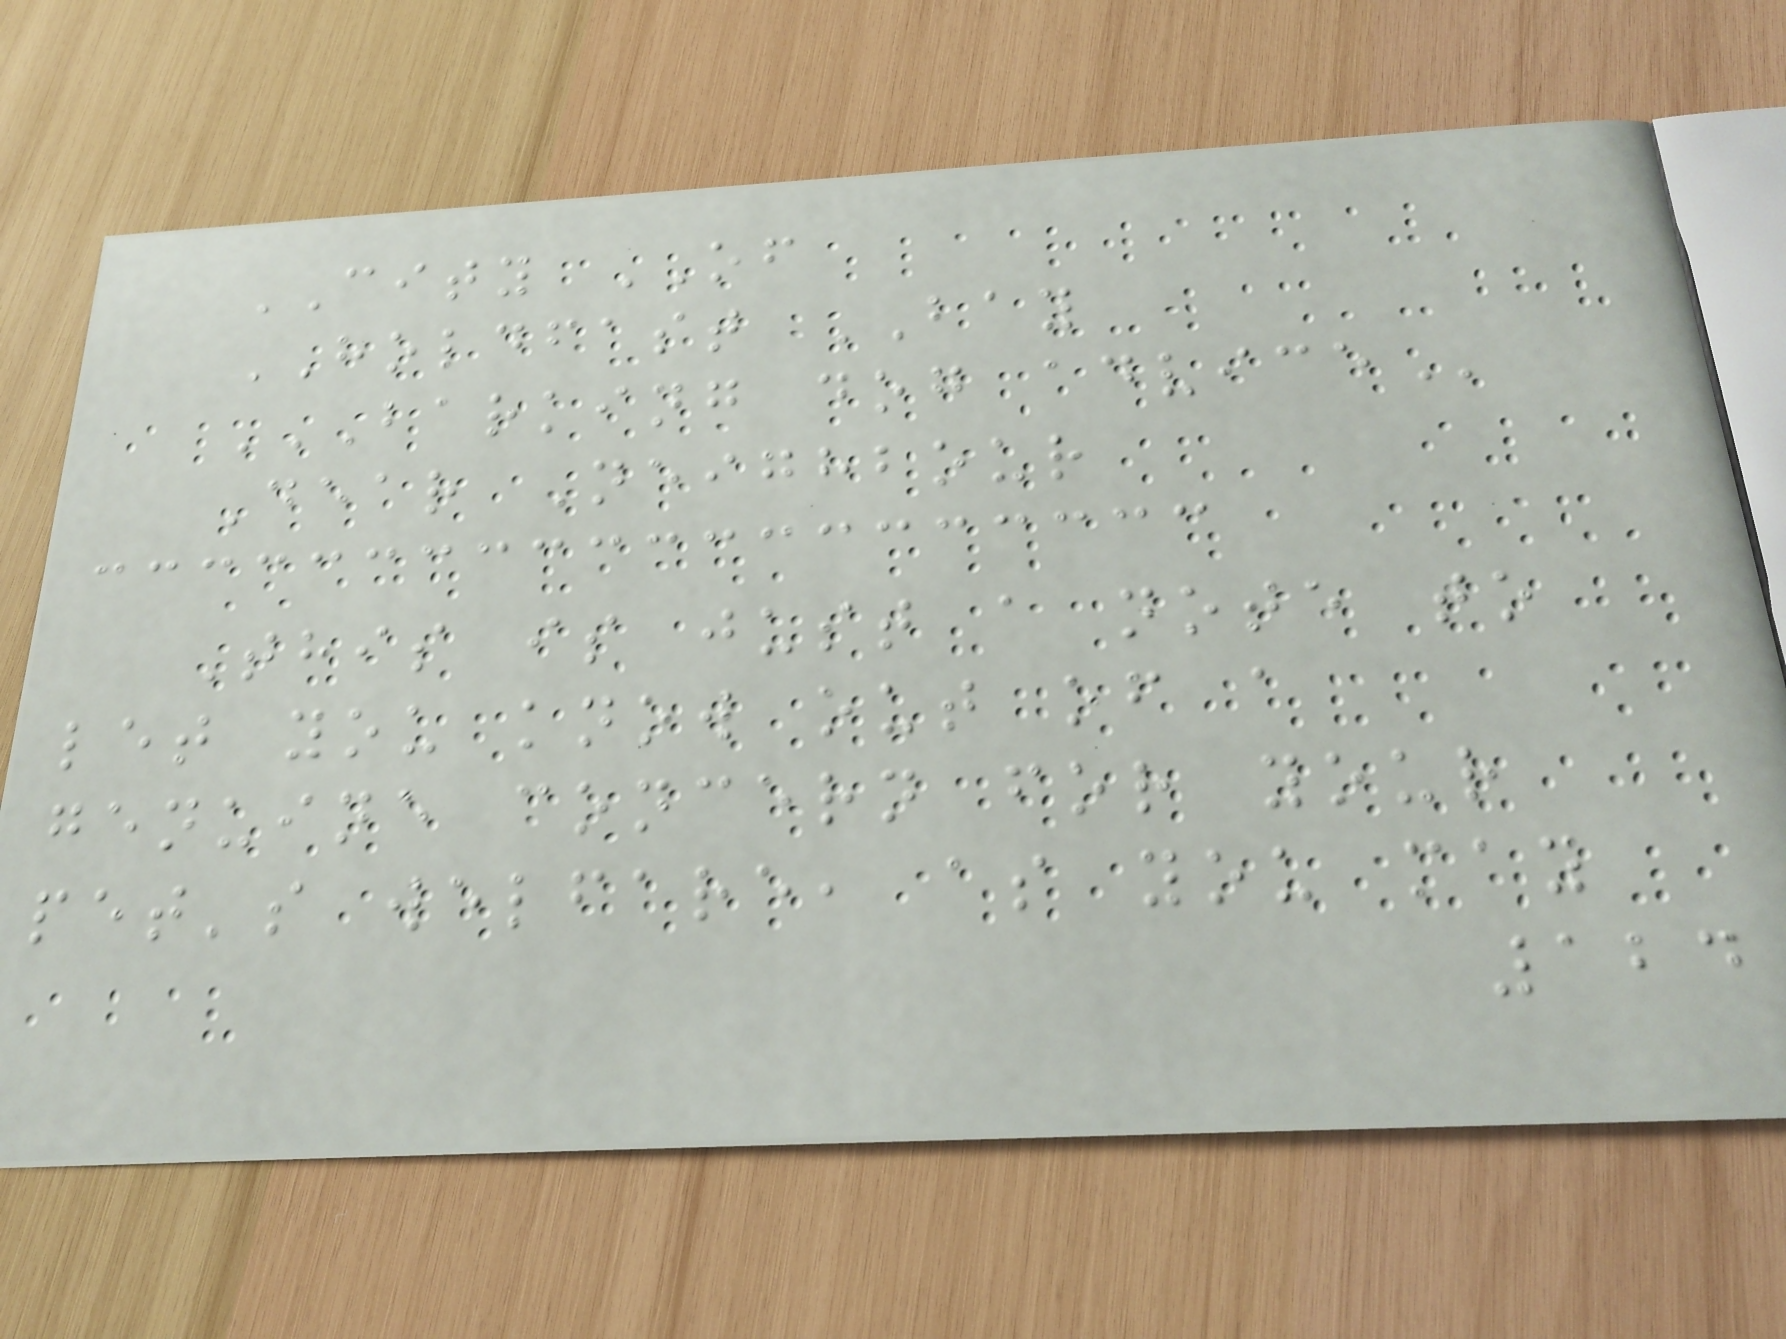CITY OF
HOLDFAST BAY
BARKING DOG ADVICE
Dear Neighbour
This is just a note to
let you know out of a
genuine concern for your
pet's welfare, as you may
124
